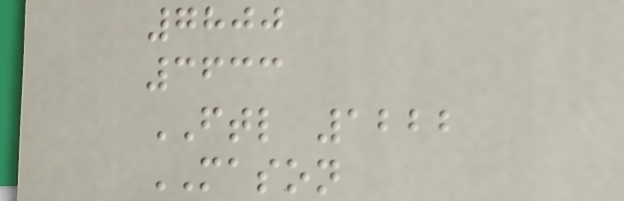7800
3633
FTL 1222
MASON
